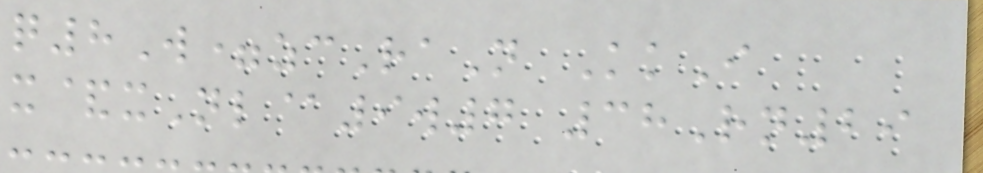q8W=zcRaN KkI
x&xNl@9w7 38Rn29
